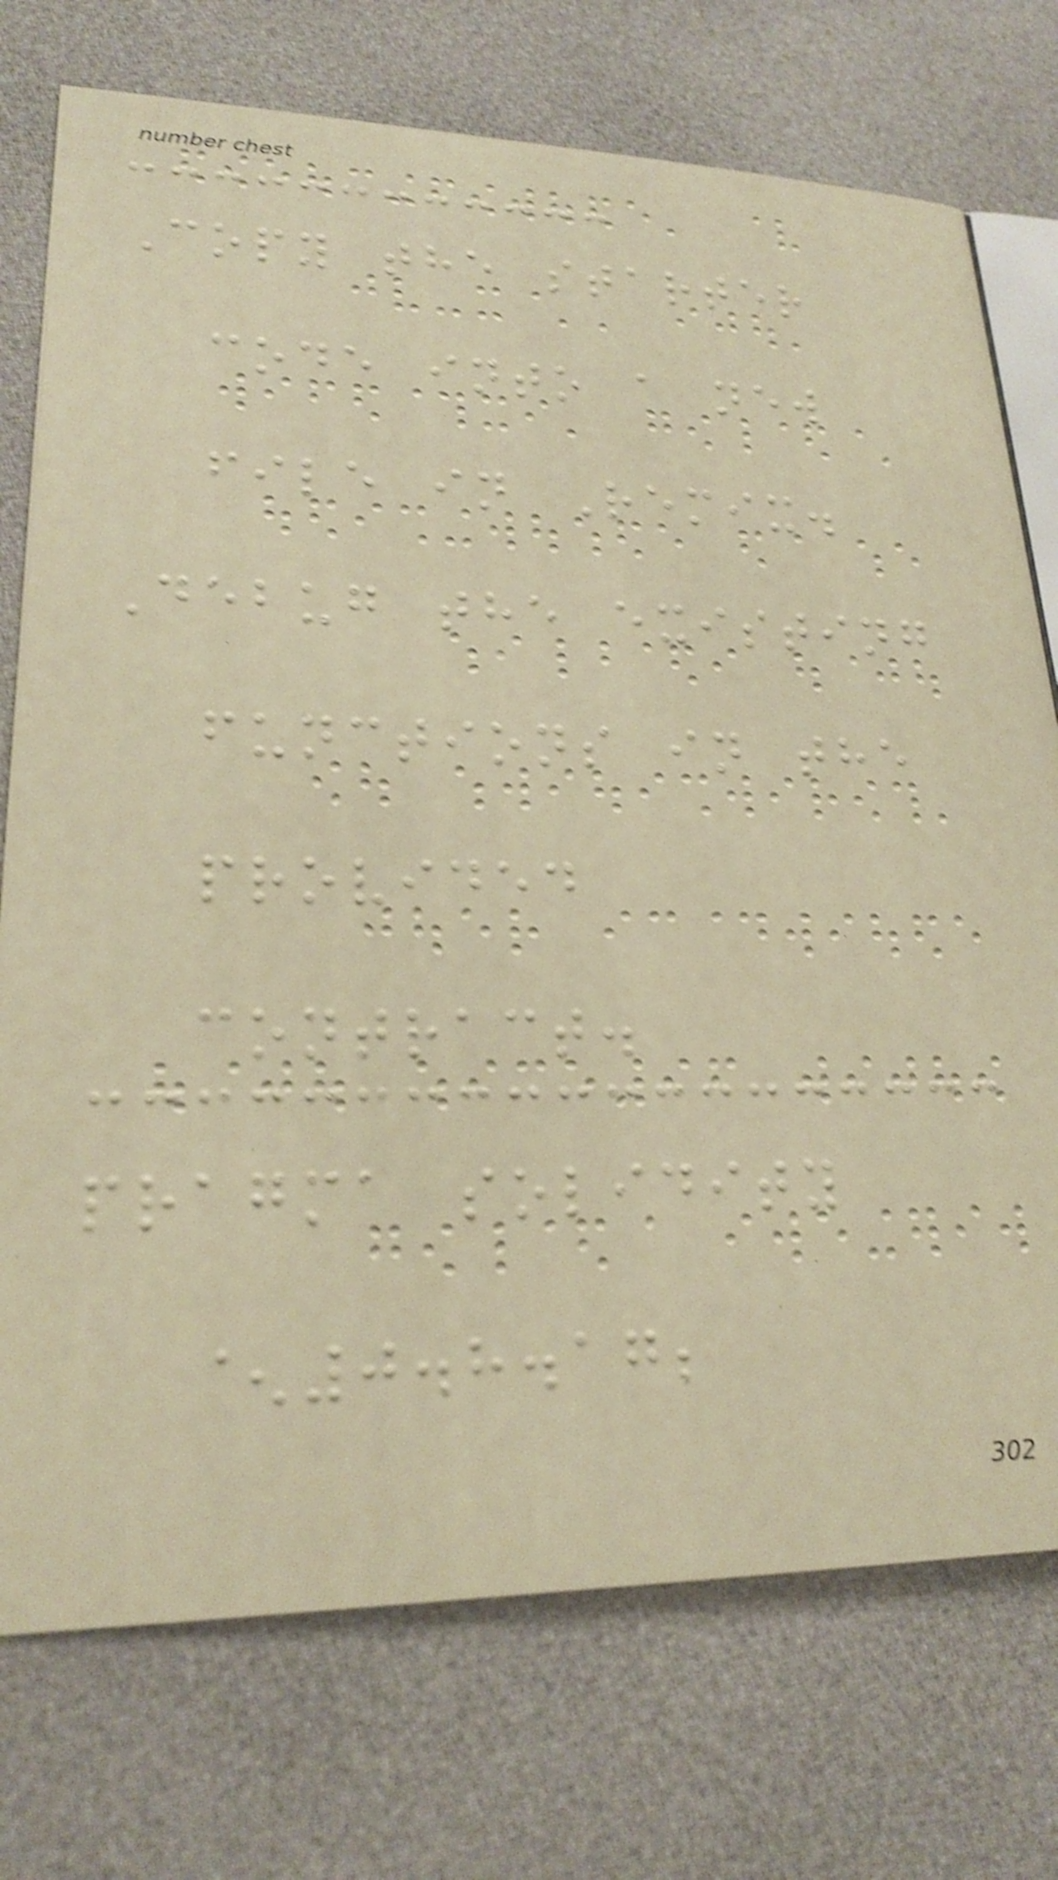Copy the starter
code into a new
file in Remix.
Debug the existing
functions in the
provided
contract.
pragma solidity
^0.8.17;
